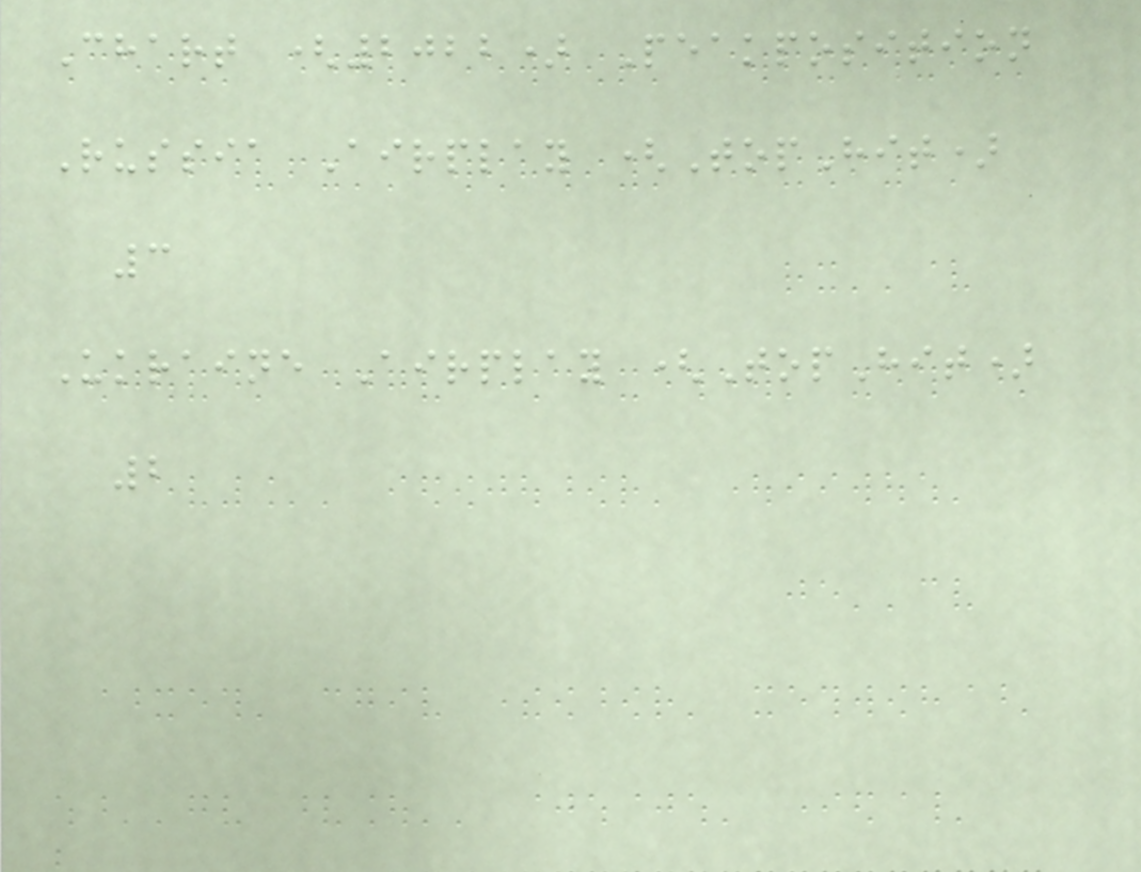Chart (2022) Peakposition
Russia Airplay (TopHit)
3
Ukraine Airplay (TopHit)
2
